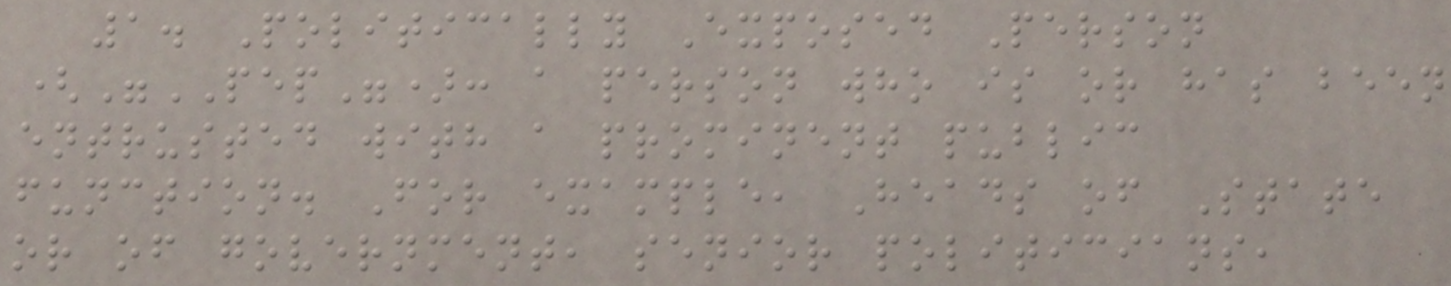1. Politically Exposed Person
("PEP"): a person who is or has been
entrusted with a prominent public
function. For example, Heads of State
or of government, senior politicians,
